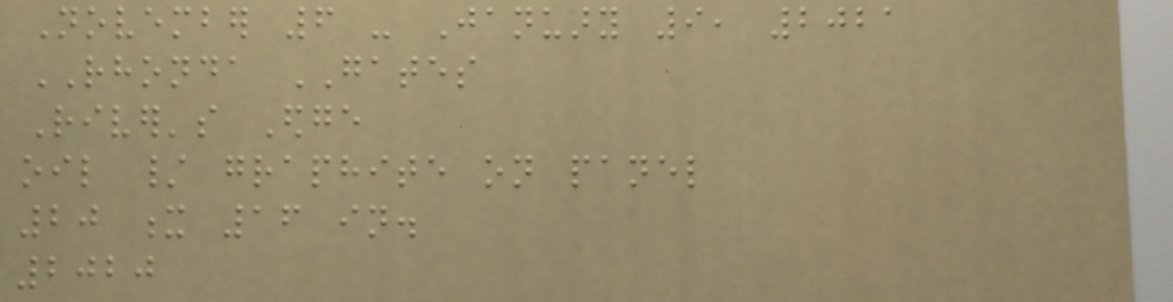November 6 - January 9, 2021
RHONDA GATES
River's Edge
oil / graphite on panel
20 x 16 in.
2020
